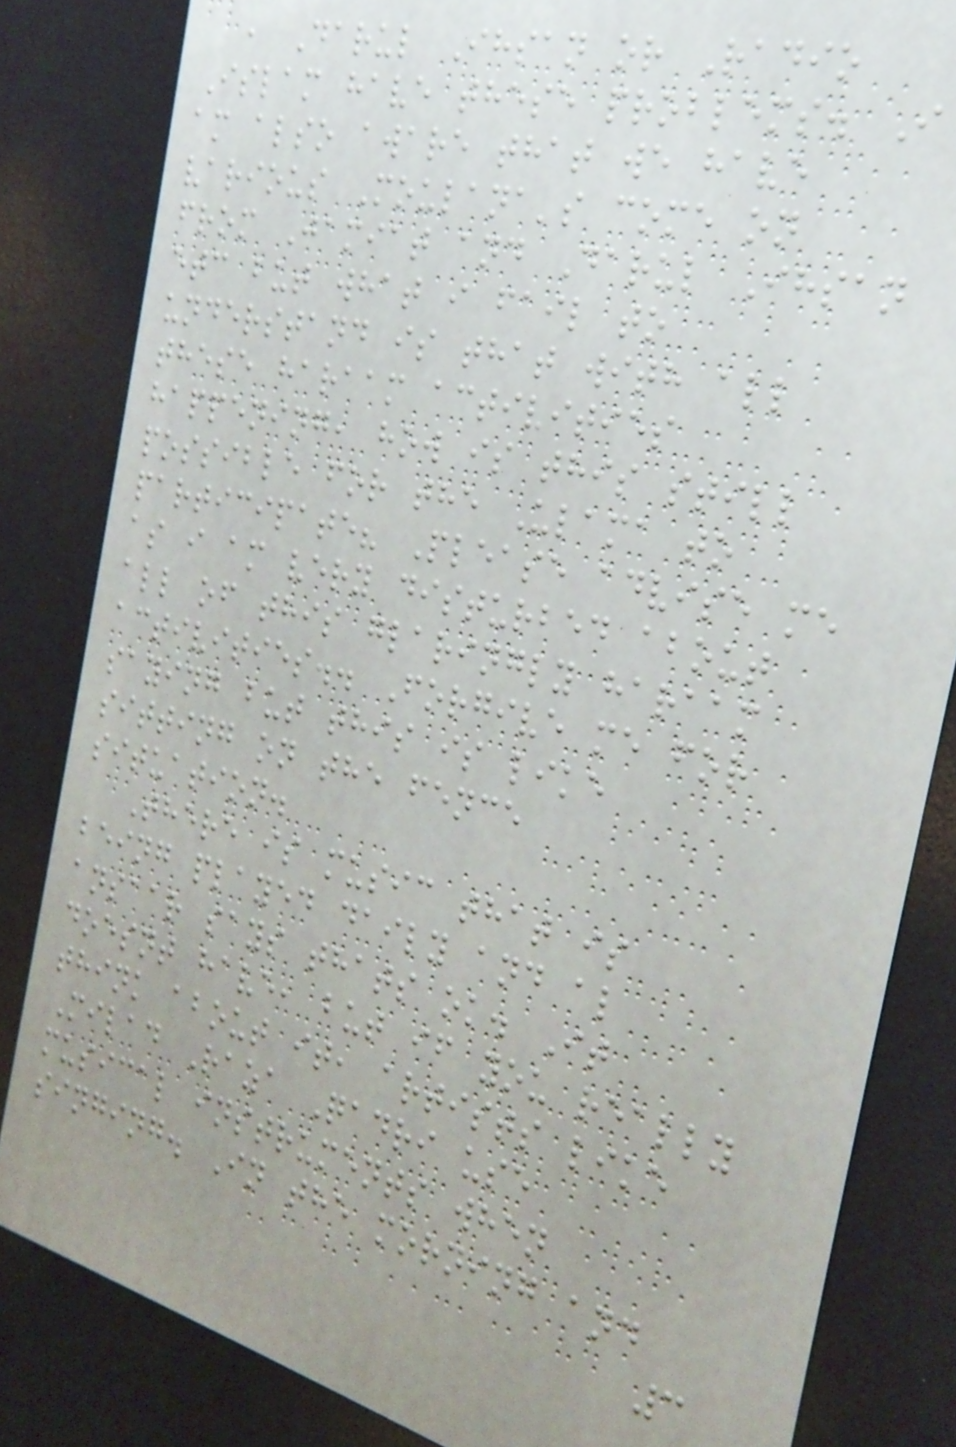, Darul Ihsan or Radio
Islam have these problems. I
am also aware that we have
various Moulana's come on
from Jamiat and Darul Ihsan
etc but what i fail to
understand is that with all
these haraam activities
happening, how is this still
possible for the Ulama to
participate? Please advise me
as i am very disturbed about
all of this glaringly haraam
activities.. Forgive me for
saying but this is like
sitting on the fence
situation.
There is music that is
being played daily and al
ansaar says thats ok. It
doesnt have, but if you really
think about it, artists like
Milad Raza Qadri use
musical instruments when
singing. In the morning and
3
